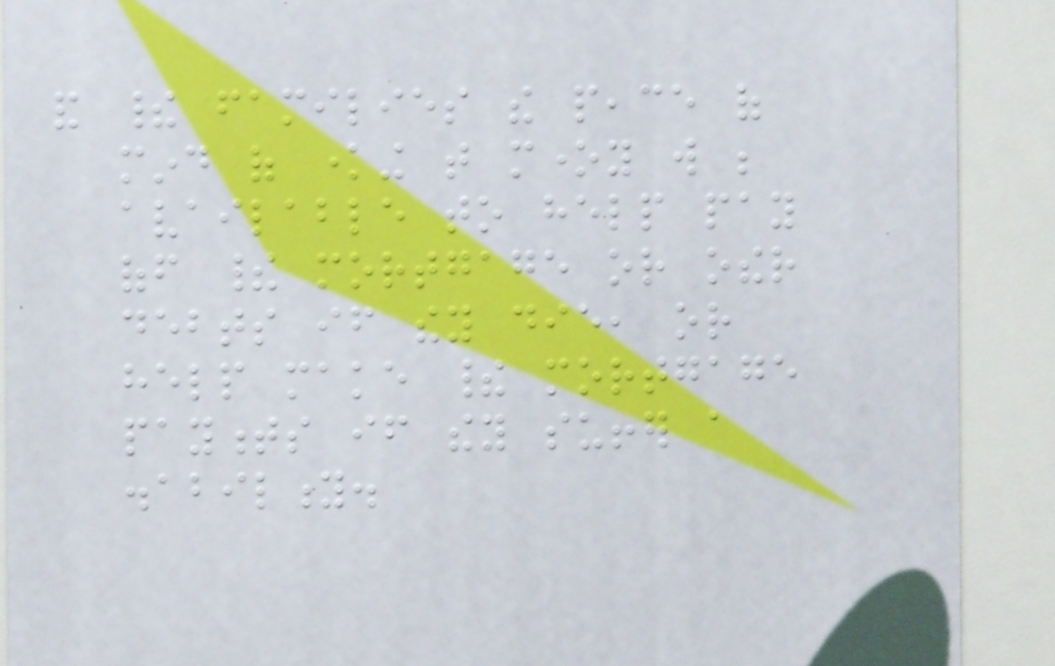and their families the peace of
mind of knowing that money will be
available to help pay
off their mortgage or other
debts if they die, or
help make their mortgage
payments if they suffer a
disability.
